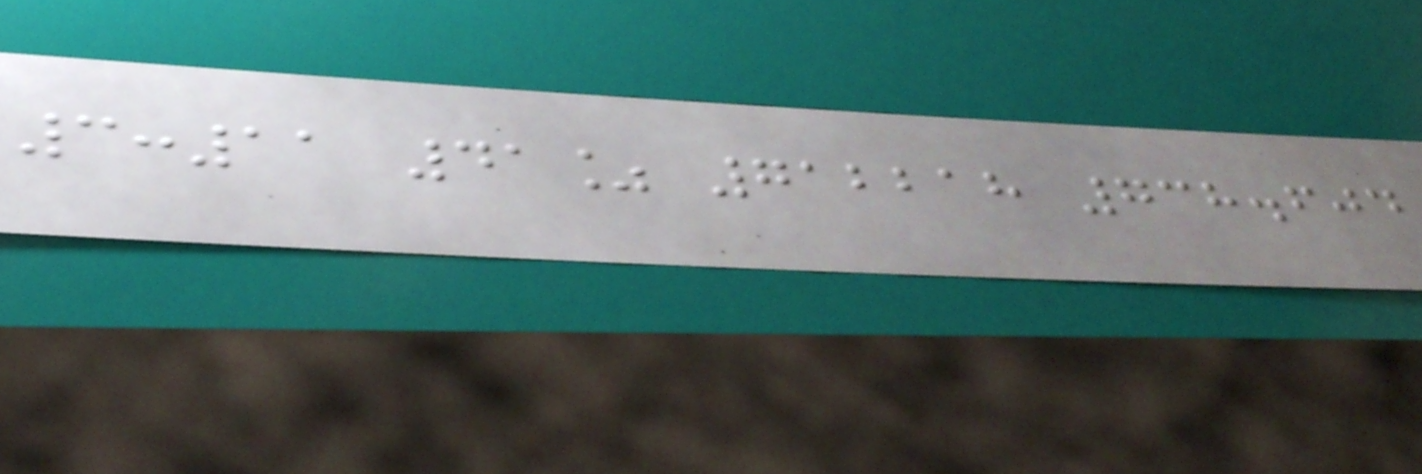3:11 41% 712218 738.604
